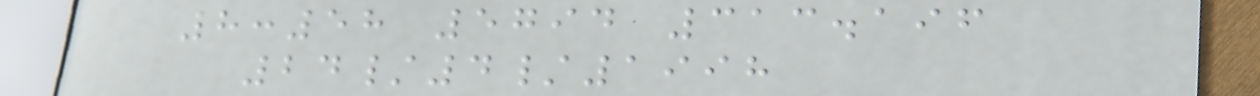8:58 5794 313.196
24/4/1998
